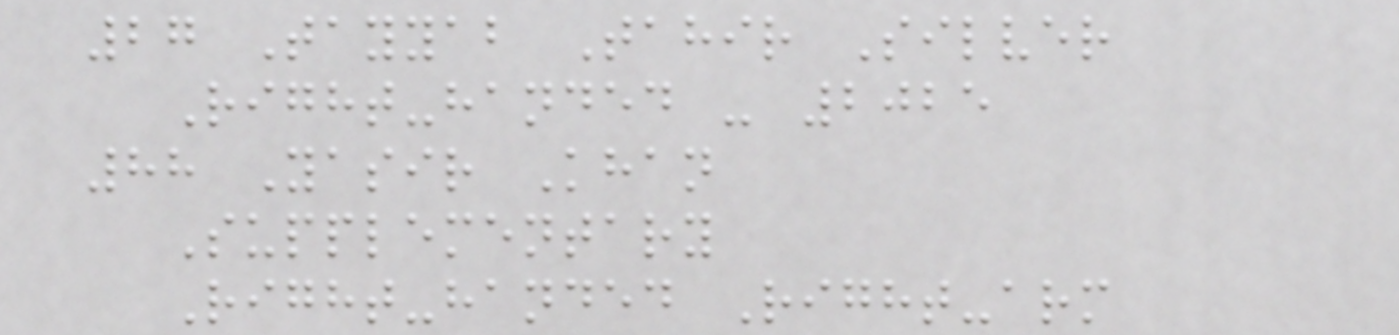27 Tayyab Tahir Silver
Right-handed - 2025
88 Yasir Khan
Supplementary
Right-handed Right-arm
